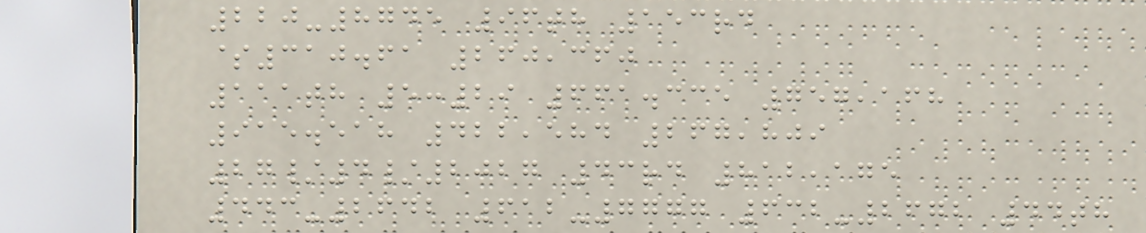220-8745 96th 153rd
$310.61 260,360
111th 5:29 661.335 757,168
915.518 422,584 267,809
27/4/2027 43rd 812,175
443-2642 612-7777 632-2672 44th
